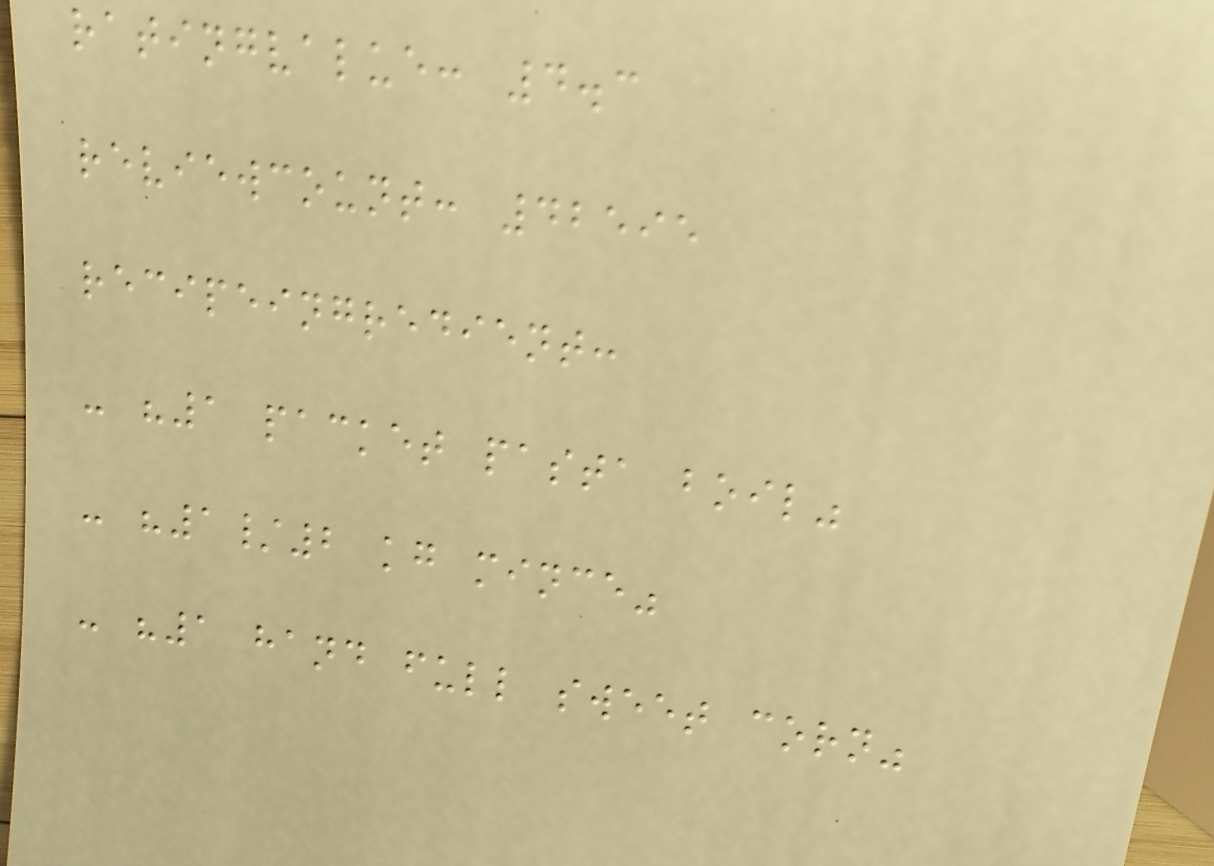ratingvalue: 4.3
reviewcount: 42595
recipeingredient:
- "1 packet pasta boil"
- "1/2 kg mince"
- "1 hand full sweet corn"
